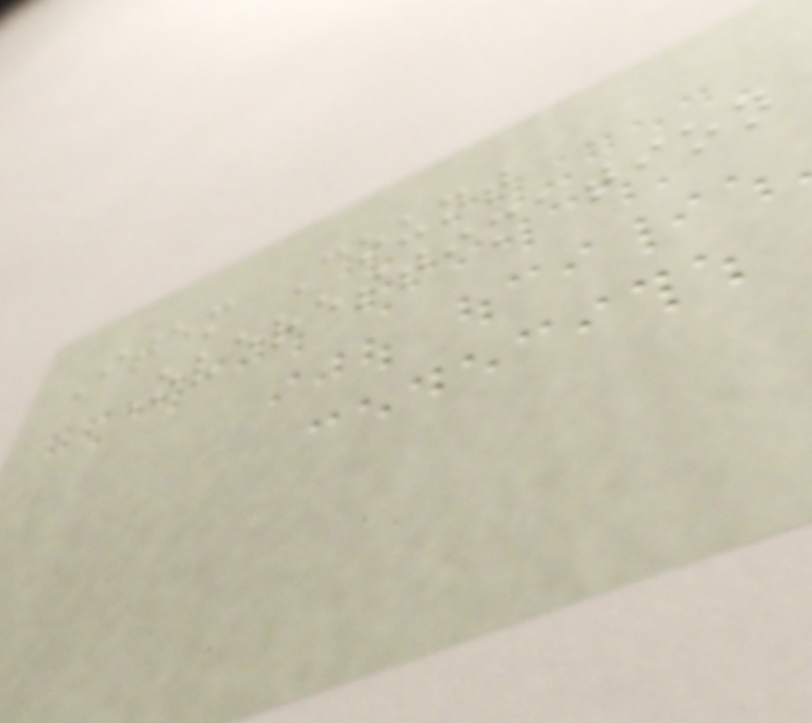Item Count
Overestimation
